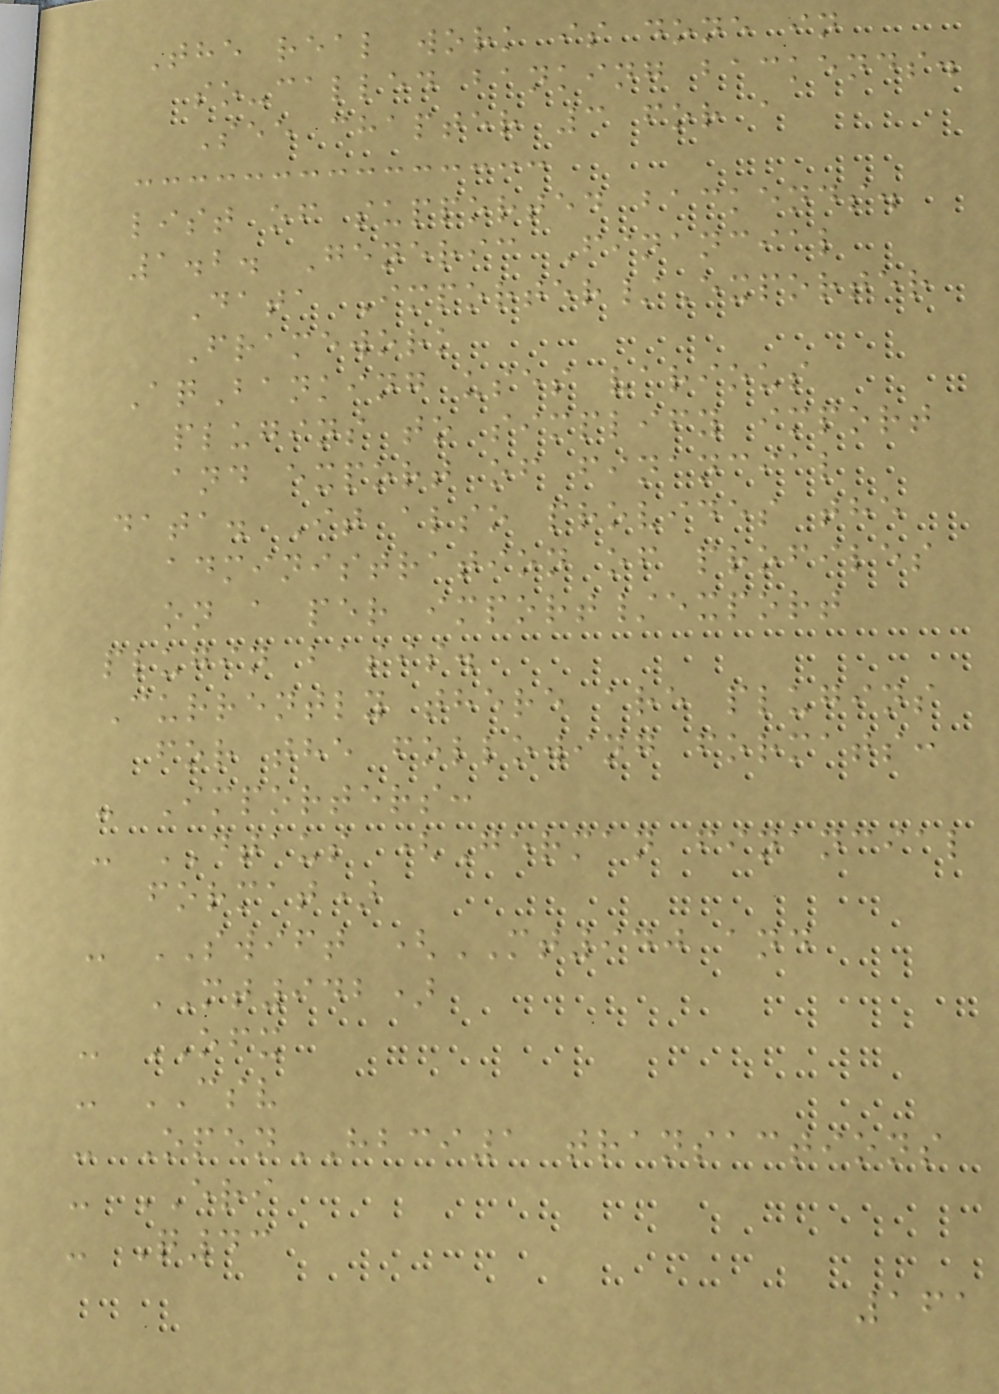The real work is done in
so-called banking backends.
See chapter 3 for a
list of supported backends.
1.2. Generic Financial
Data Importer/Exporter
Framework
AqBanking uses various
plugins to simplify import
and export of financial
data. It also provides the
administration of profiles
on a per import/export
plugin basis.
Currently there are plugins
for the following formats:
- Importers:
- DTAUS (German financial
format)
- SWIFT (MT940 and
MT942)
- OFX
- CSV
- OpenHBCI1 transactions
- ERI
- Q43
161
